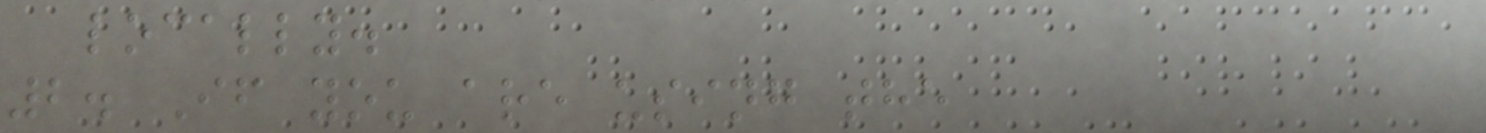locally.
2. If you are using the
